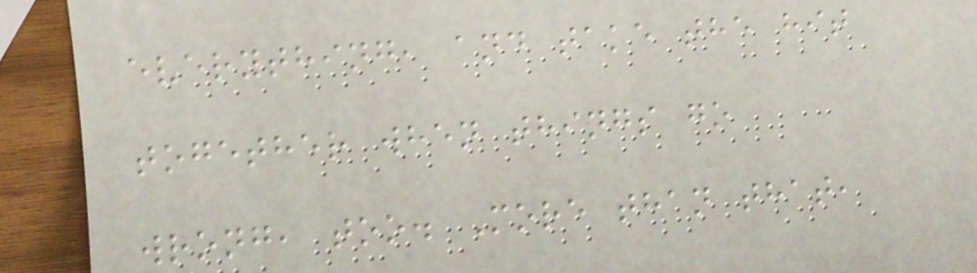everything, and take the hit
together when things go
wrong, too. More than that,
